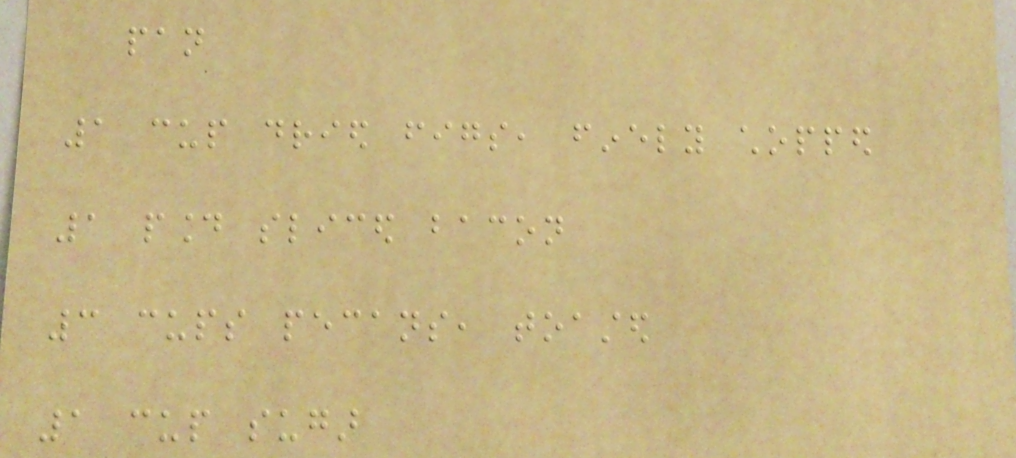pan
1 cup dried figs, finely chopped
1 pound sliced bacon
3 cups pecans, toasted
1 cup sugar
